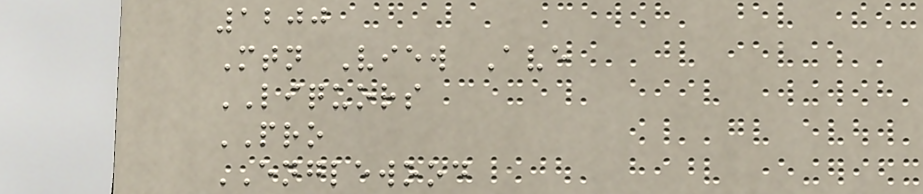1200
Mtn View Ave
LIQUORS
PRO
ENGLEWOOD
